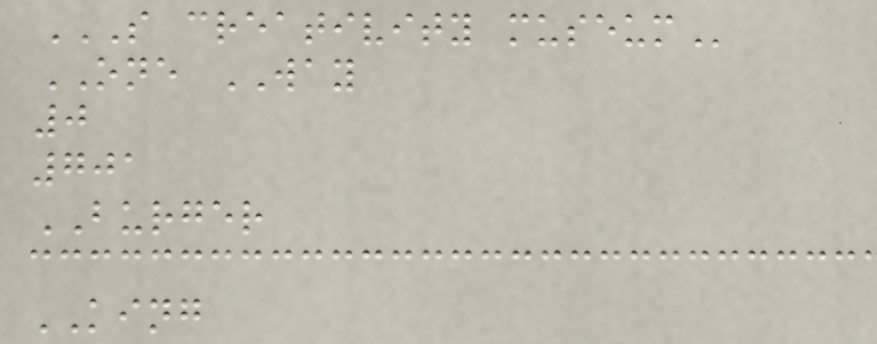S CREATIVITY MUSEUM
ONE WAY
0
701
BURGER
KING
